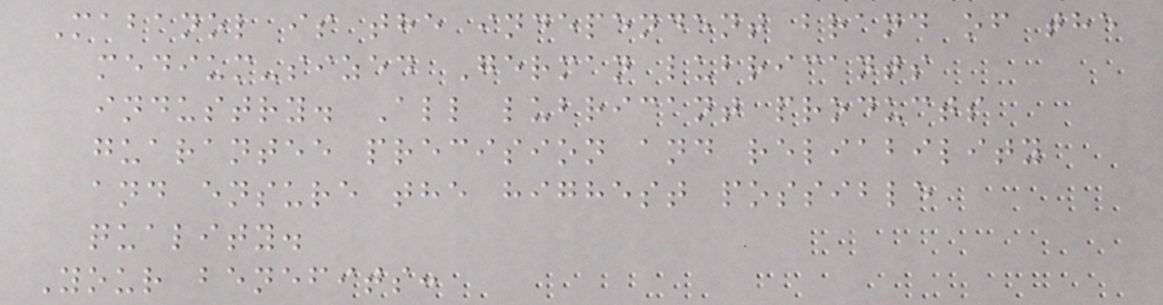Mabanol is the independent brand of the
medium-sized German lubricants
industry. All lubricant products
guarantee precision and reliability
and ensure the highest possible
quality.
Your benefits:
